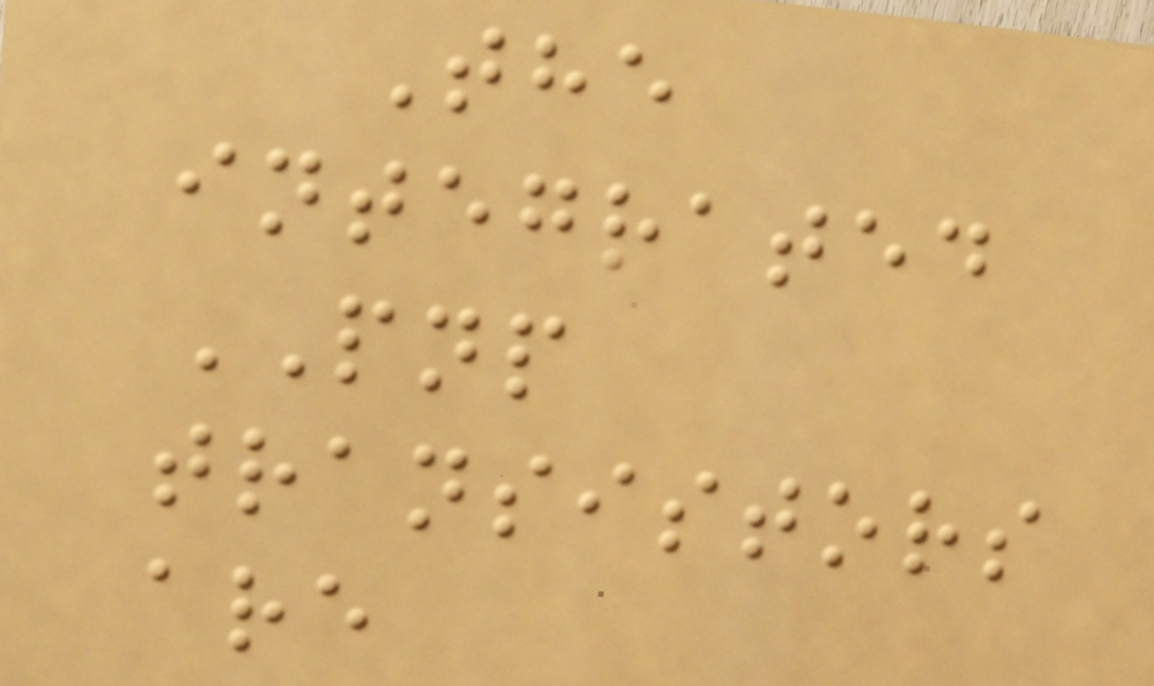The
integrated
PNP
transistors
are
